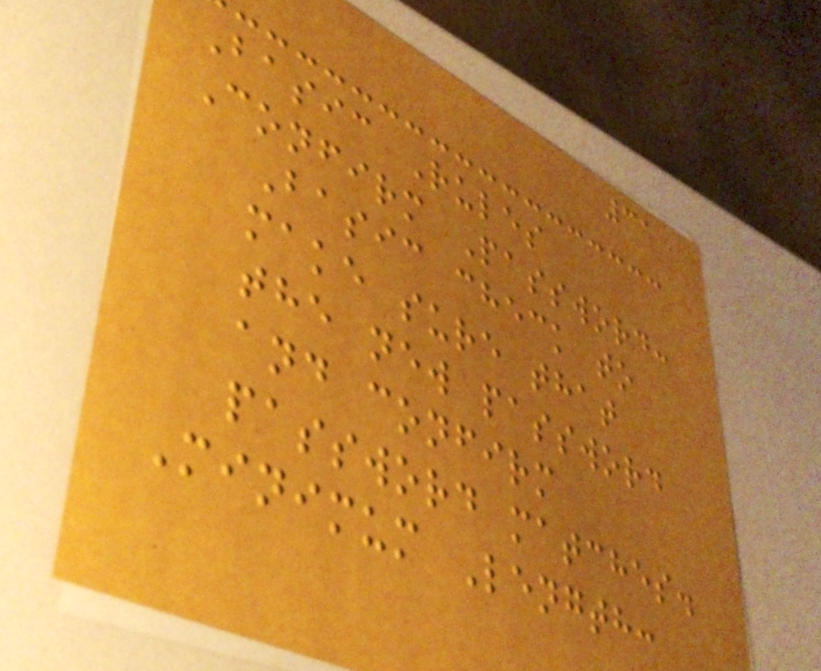31
Basic Rules
Confirm Password:
Basic check to
make sure that
the new password
and confirm
password matches.
Minimum Length:
